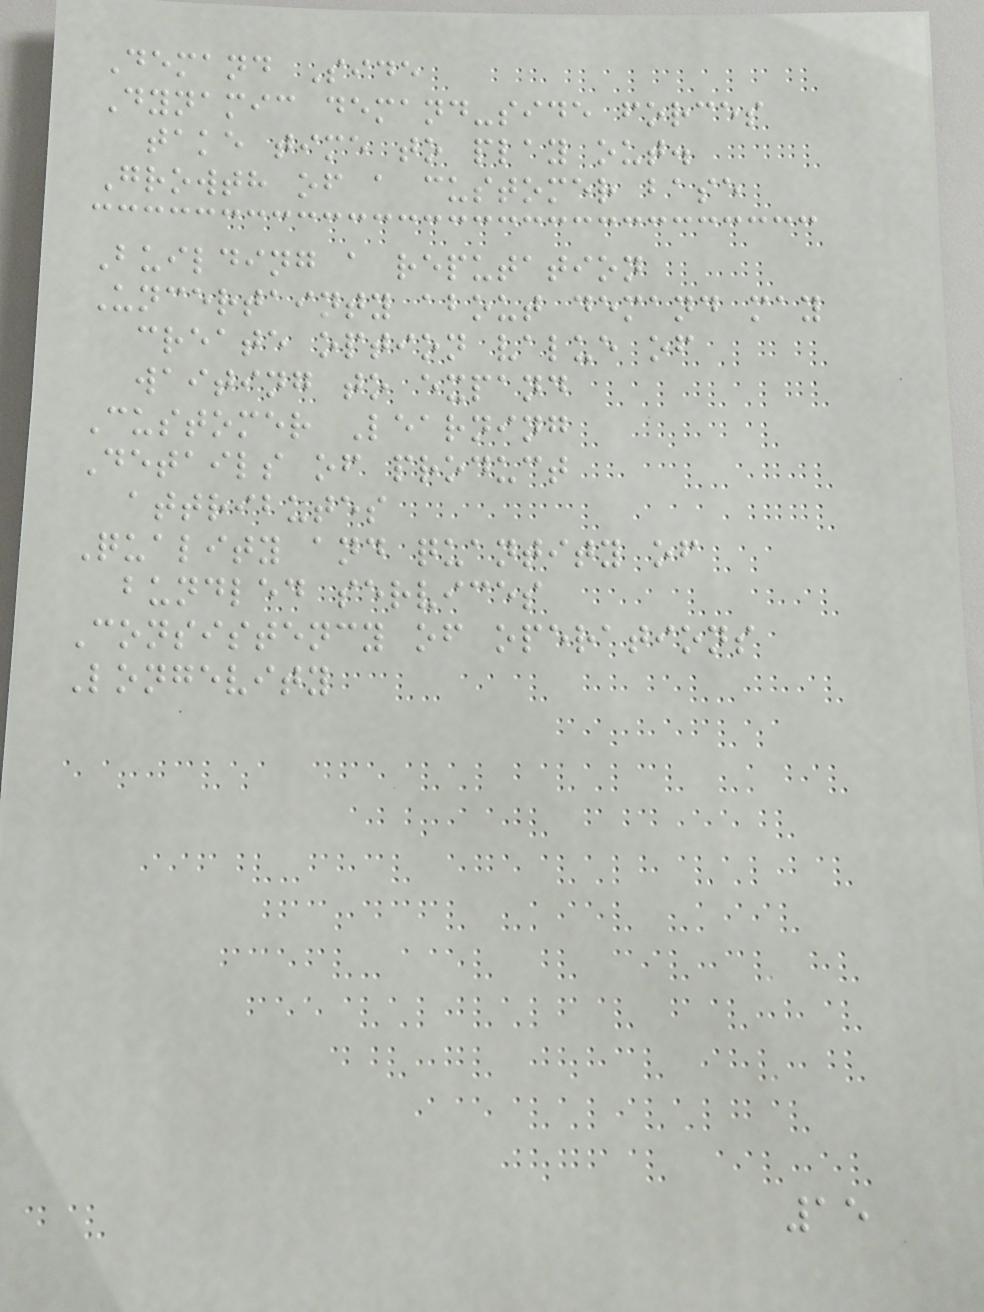Demand Side
Dynamic demand-side forces
take time to play out.
Growth of a customer base
Building a reputation
Uncertainty about demand may
create option value of
waiting to expand
Customer Learning
Details of product
attributes
Quality and quantity of
bundled services
Consistency of operations
Longevity
15
